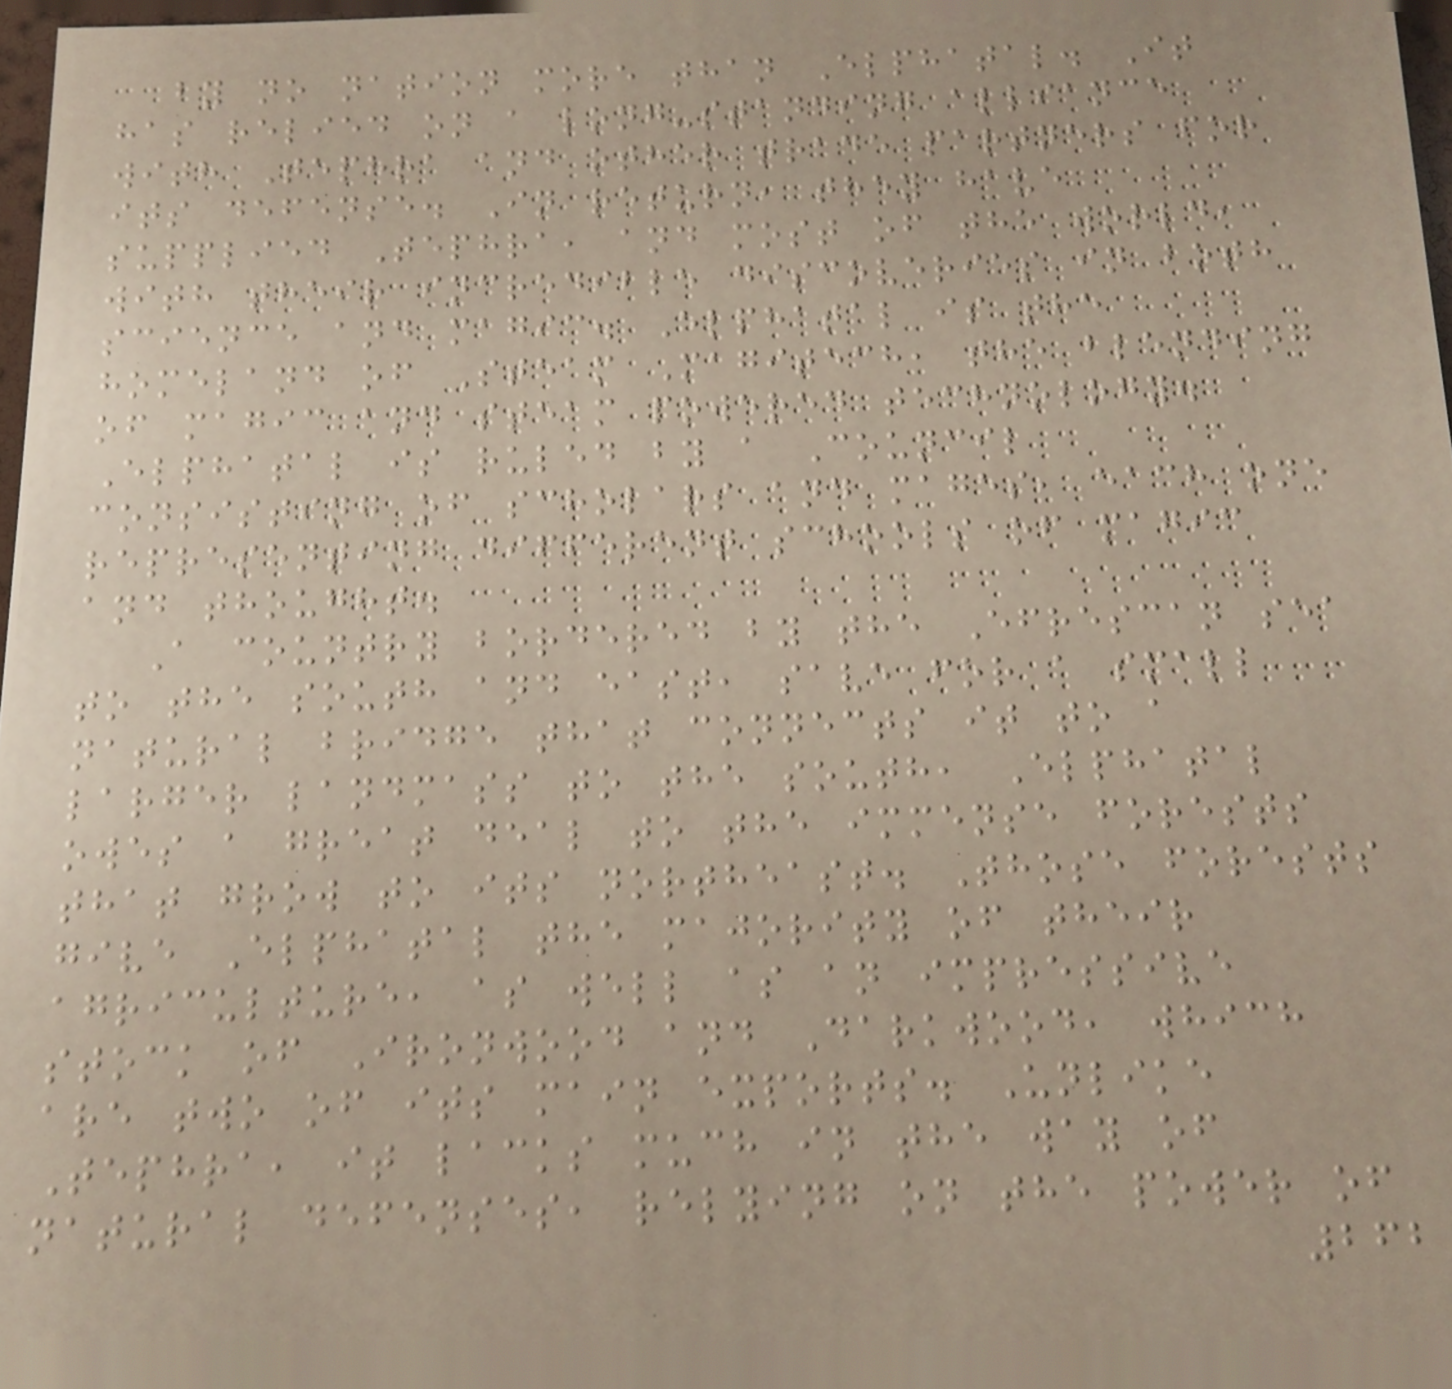by no nation more than Elphatal. It
has relied on a long-standing alliance
with Tephra and other trade partners for
its defense. In return, they have
supplied Tephra, and most of the world,
with their incredible discoveries in both
science and magic. Elphatal is the
homeland of Steam Magitech, the blending
of magic and steam powered technology.
Elphatal is ruled by a Council
consisting of scholars and mages, each one
representing different schools of magic
and thought.
A country bordered by the Efrescan sea
to the south and east, save for a small
natural bridge that connects it to a
larger landmass to the south, Elphatal
owes a great deal to the immense forests
that grow to its northeast. Those forests
give Elphatal the majority of their
agriculture, as well as an impressive
stock of Ironwood and Darkwood, which
are two of its main exports. Unlike
Tephra, it lacks much in the way of
natural defenses, relying on the power of
262
